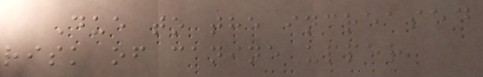Due to the increased
risk of canine upper
